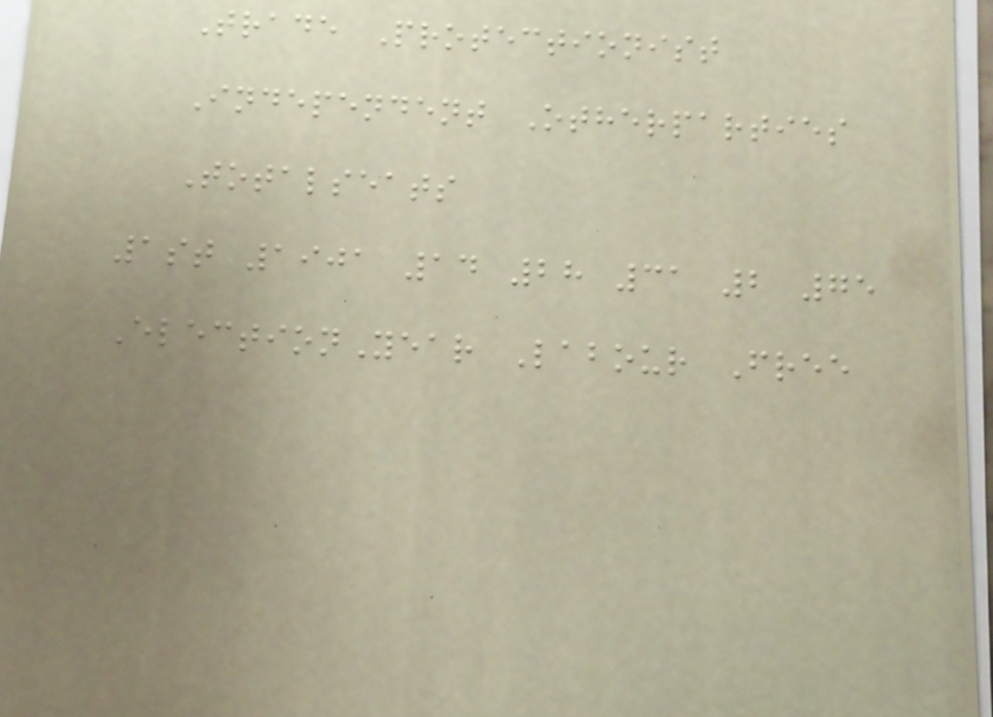Trade Protectionist
Independent Otherparties
Totalseats
1st 1901 14 28 31 2 75
ElectionYear Labour Free
